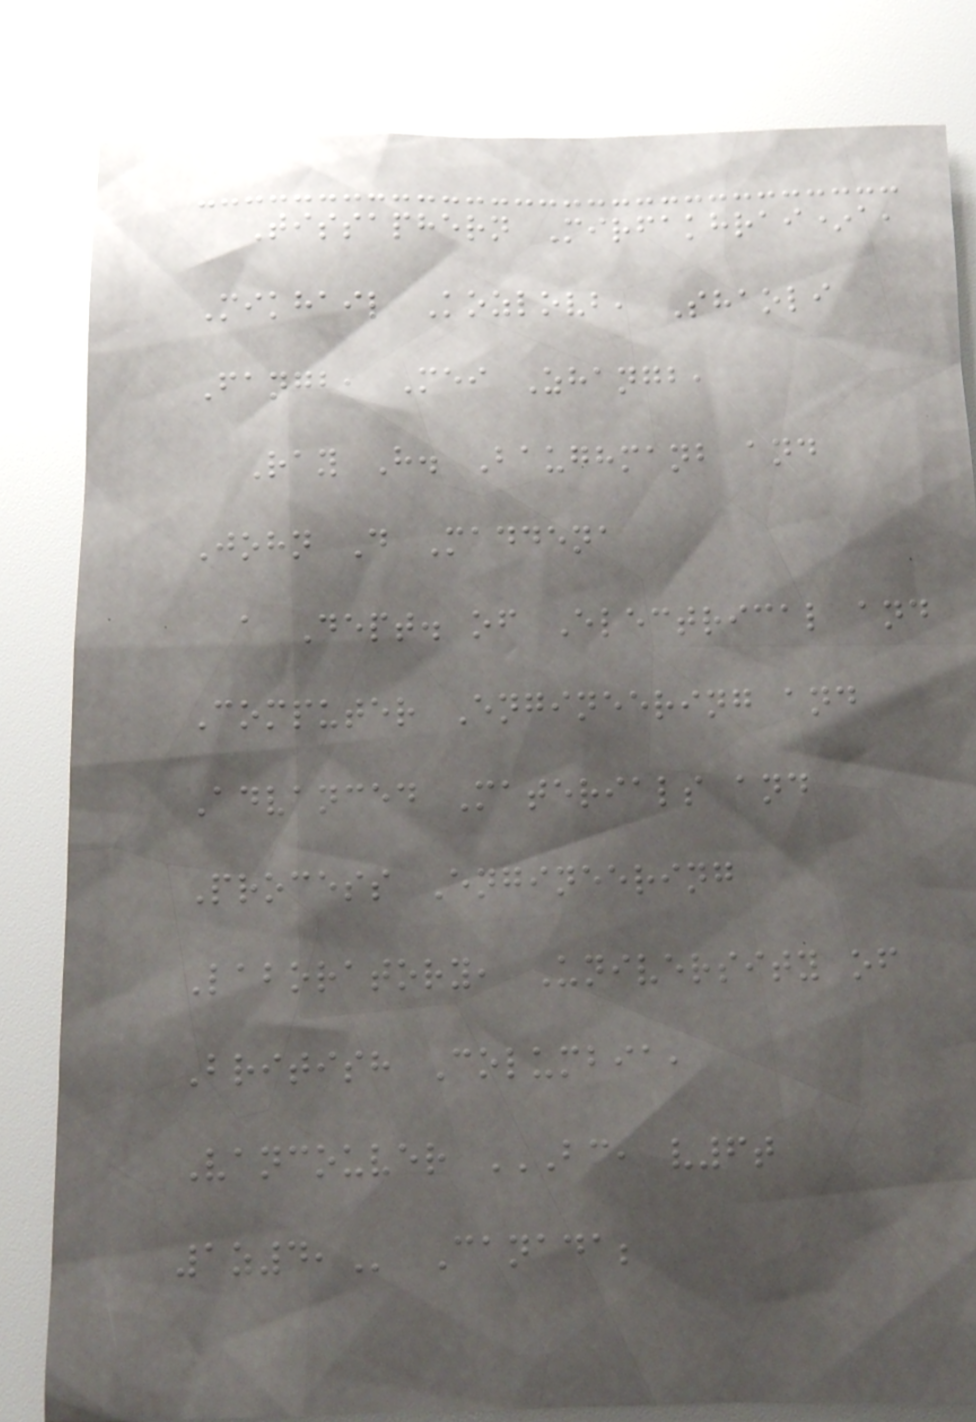Tissaphern Mirfakhrai*a,
Mikhail Kozlovb, Shaoli
Fangb, Mei Zhangb,
Ray H. Baughmanb and
John D Maddena
a Dept. of Electrical and
Computer Engineering and
Advanced Materials and
Process Engineering
Laboratory, University of
British Columbia,
Vancouver BC, V6T
1Z4, Canada;
